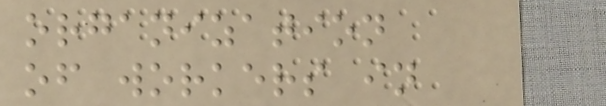organization
of workers in
